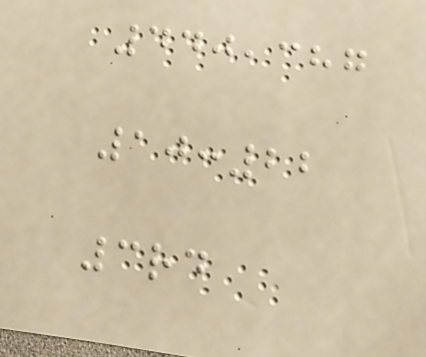440,387
10:22
3rd
